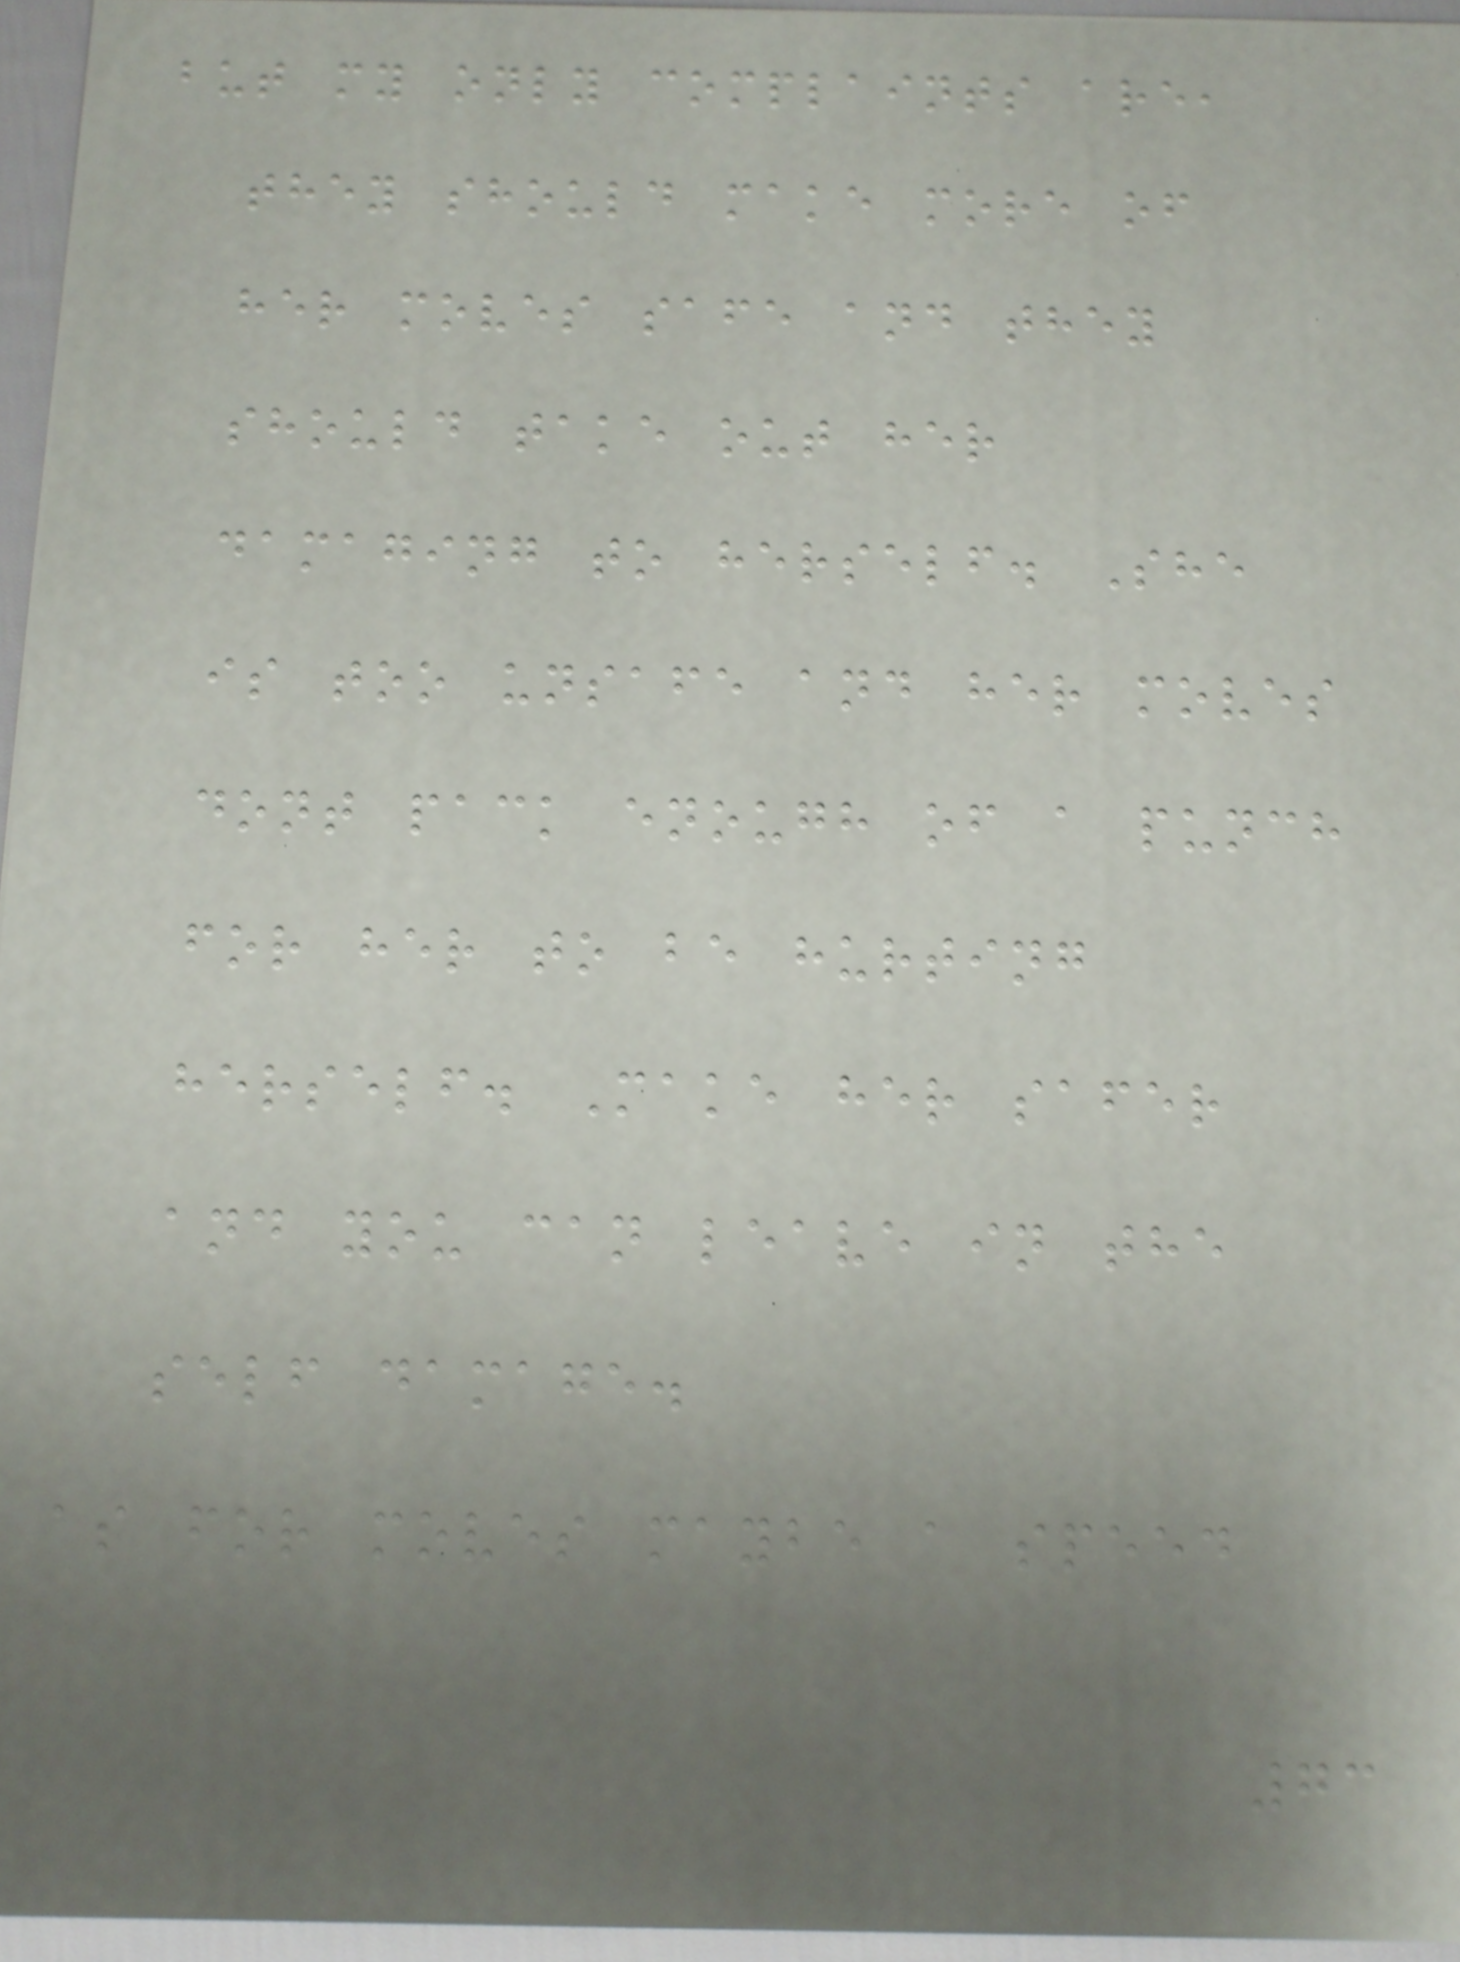but my only complaints are,
they should make more of
her moves safe and they
should take out her
damaging to herself. She
is too unsafe and her moves
dont pack enough of a punch
for her to be hurting
herself. Make her safer
and you can leave in the
self damage.
as for moves maybe a speed
73
